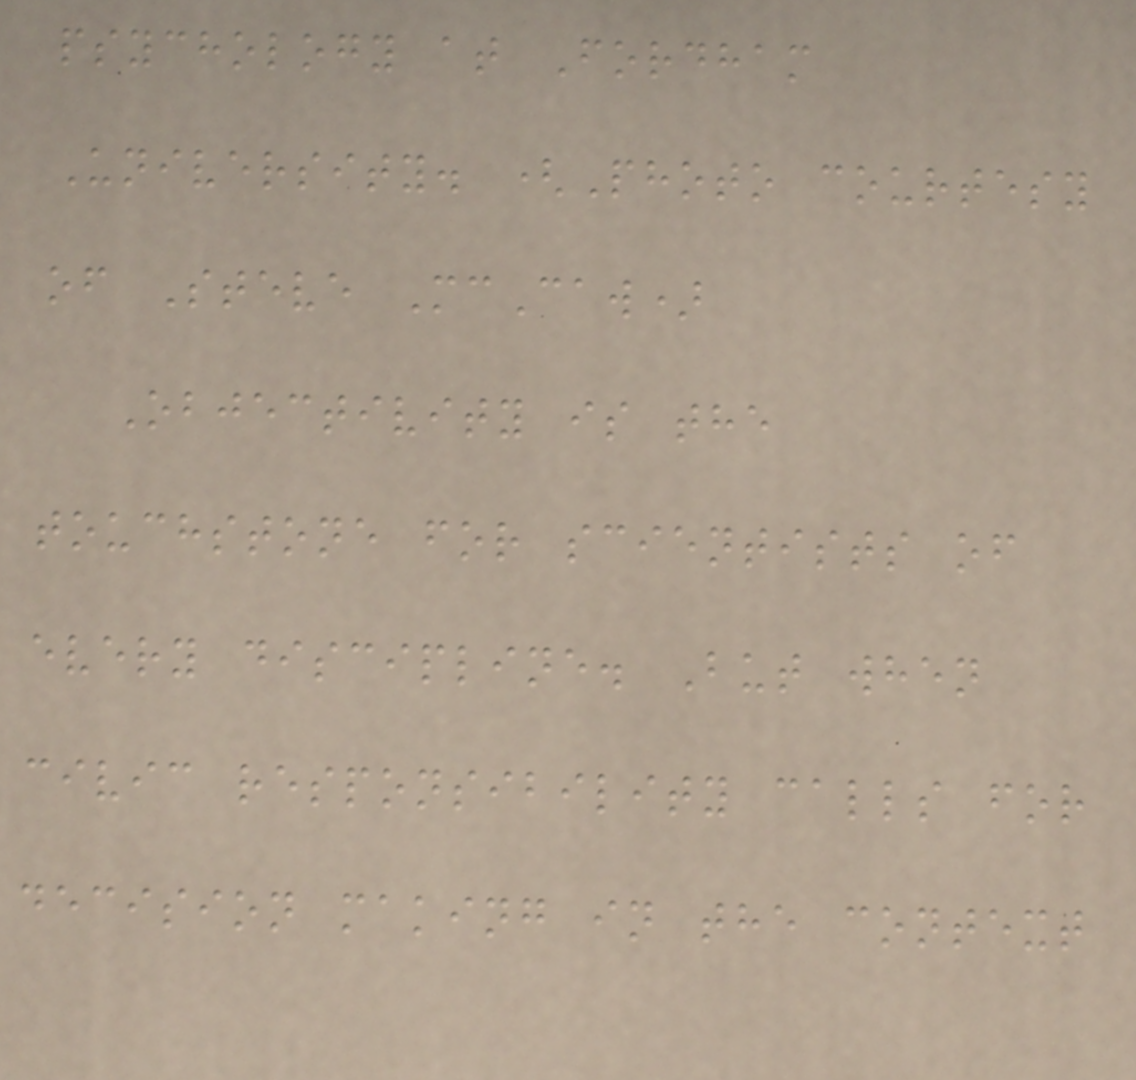psychology at Fordham
University. (Photo courtesy
of Steve McCaw)
Objectivity is the
touchstone for scientists of
every discipline. But when
civic responsibility calls for
decision making in the context
